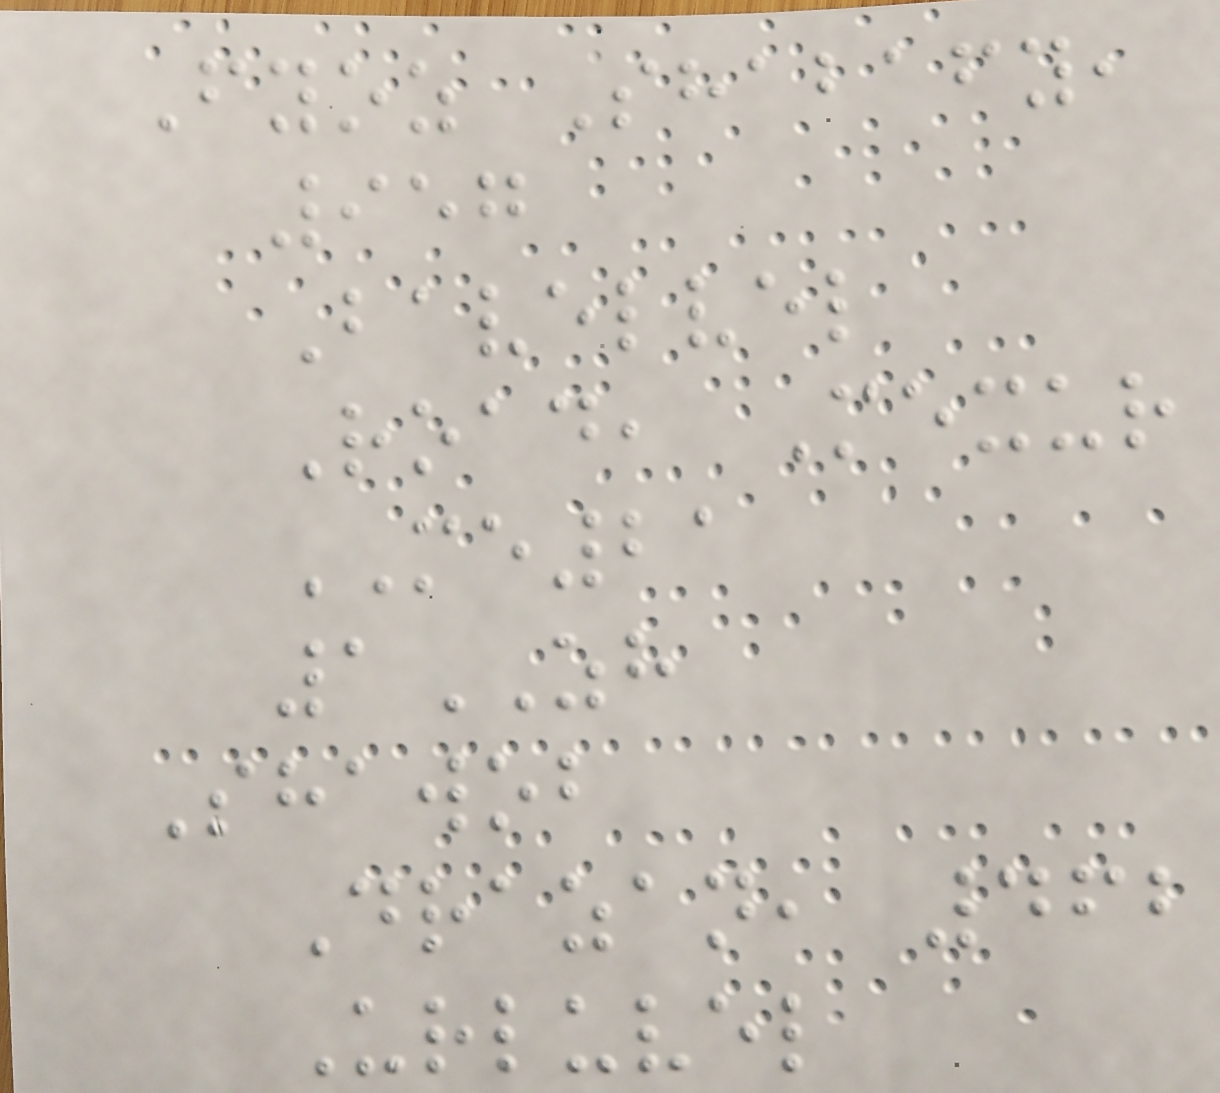Fyoz Shabafy,
957
Bavelvel
Road, Mexur
ME21
1ZH
Shawob
Drazan, 462
Urluvel
